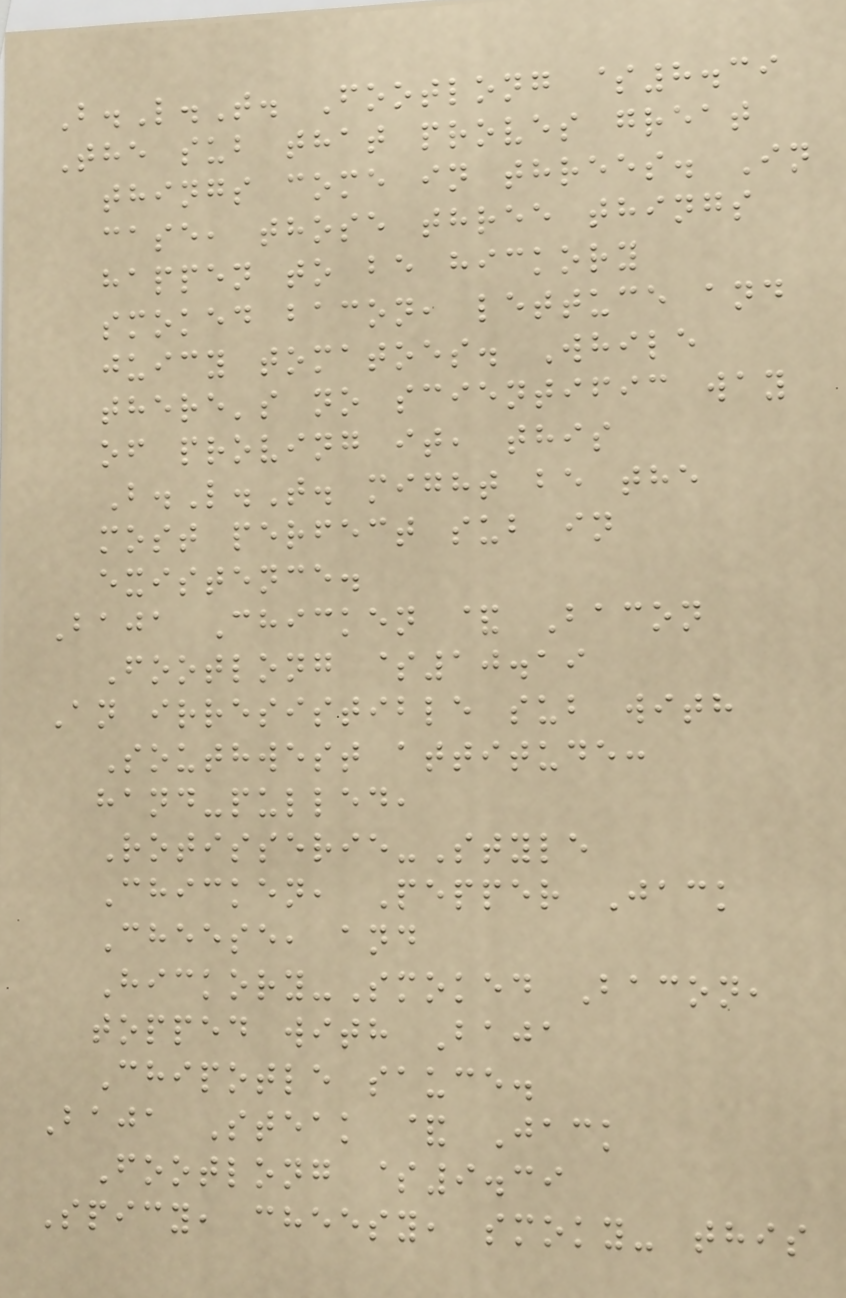B.L.T. Footlong $8.39
The sub that proves great
things come in threes. In
case, those three things
happen to be hickory
smoked bacon, lettuce and
juicy tomatoes. While
there's no scientific way
of proving it, this
B.L.T. might be the
most perfect sub in
existence.
Baja Chicken & Bacon
Footlong $10.19
An irresistible sub with
Southwest attitude:
hand-pulled,
Rotisserie-Style
Chicken, Pepper Jack
Cheese, and
Hickory-Smoked Bacon,
topped with Baja
Chipotle sauce.
Baja Steak & Jack
Footlong $9.39
Spicy, cheesy, smoky- this
